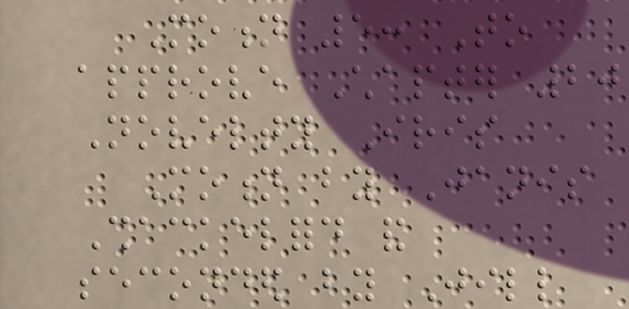Motion 5: To
approve Chapter 20
Novelty Iris
Motion by Janis
Shackelford and
seconded by Jill
